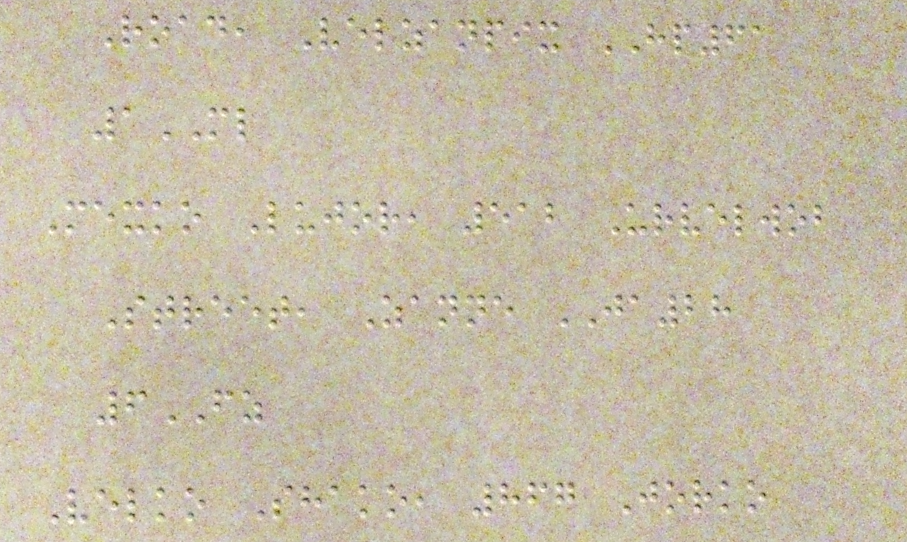Road, Velzanpix HP61
1ML
Mexko Lujor, 512 Urvelwob
Street, Zanne JA28
6FZ
Velko Shako, 867 Jorko
